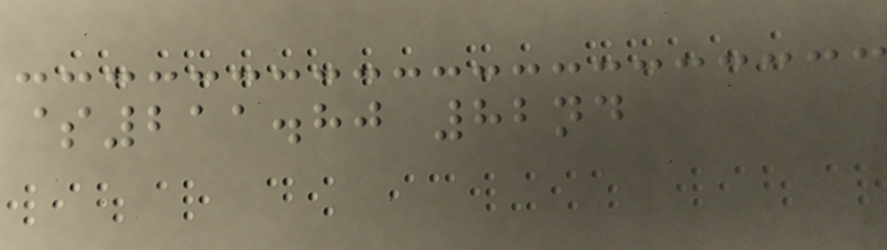$211.80 82nd
